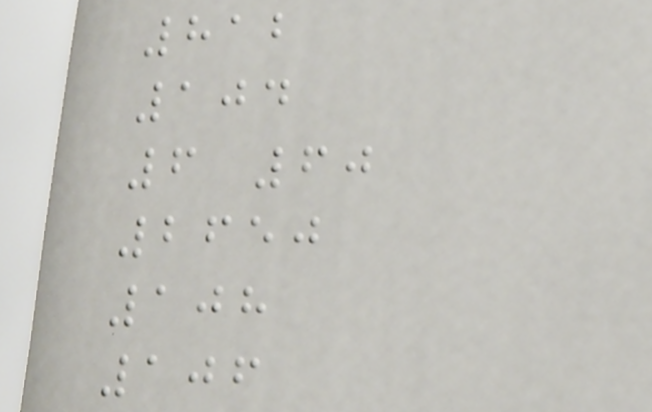812
104
6 60
2650
108
106
